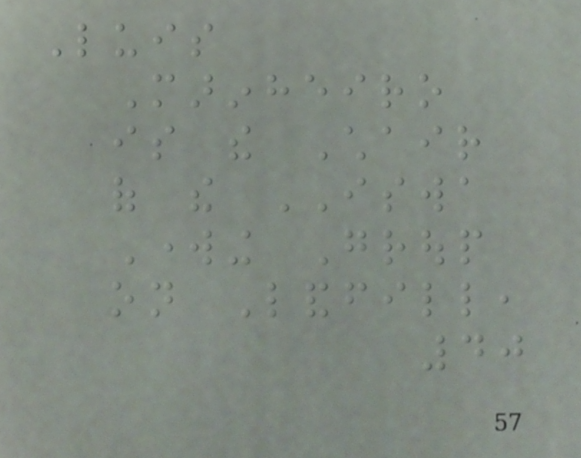Luis
Marinheiro
is the Chair
of the ISWA
Working Group
on Landfill,
40
